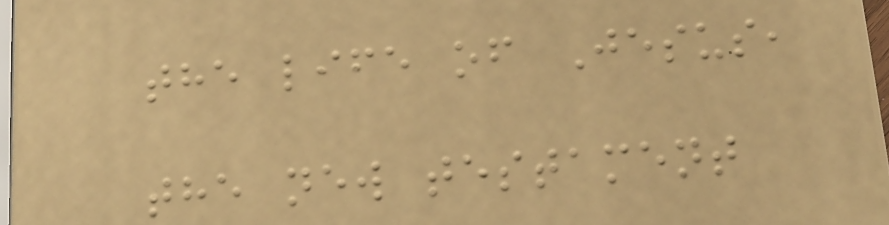the life of Jesus,
the new testament
